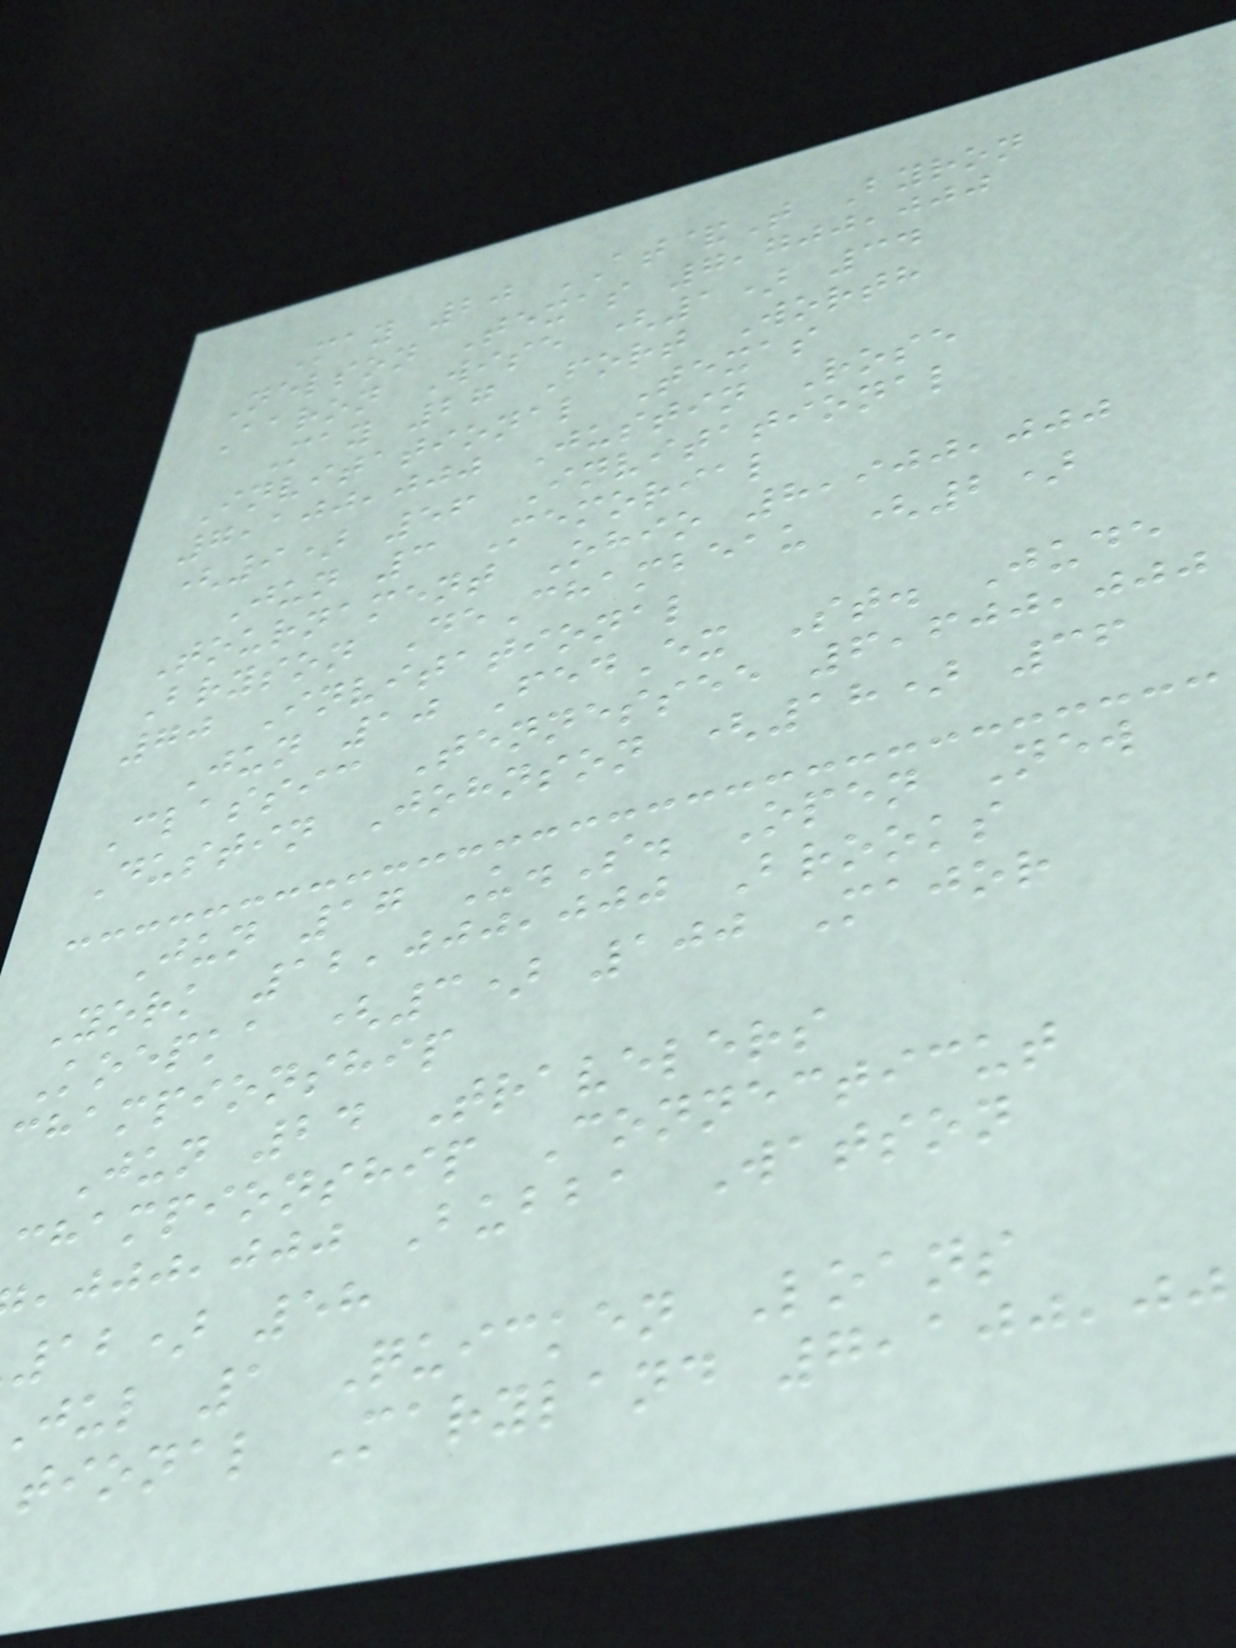May 20 AT&T Byron
Nelson Texas 7,700,000
Aaron Wise (1) 34
May 27 Fort Worth
Invitational Texas
7,100,000 Justin Rose
(9) 56 Invitational
Jun 3 Memorial
Tournament Ohio 8,900,000
Bryson DeChambeau (2)
70 Invitational
Jun 10 FedEx St. Jude
Classic Tennessee 6,600,000
Dustin Johnson (18) 36
Jun 17 U.S. Open New
York 12,000,000 Brooks
Koepka (3) 100 Major
championship
Jun 24 Travelers
championship Connecticut
,jjj Bubba Watson
12) 58
jul 1 Quicken Loans
tional Maryland 7,100,00
